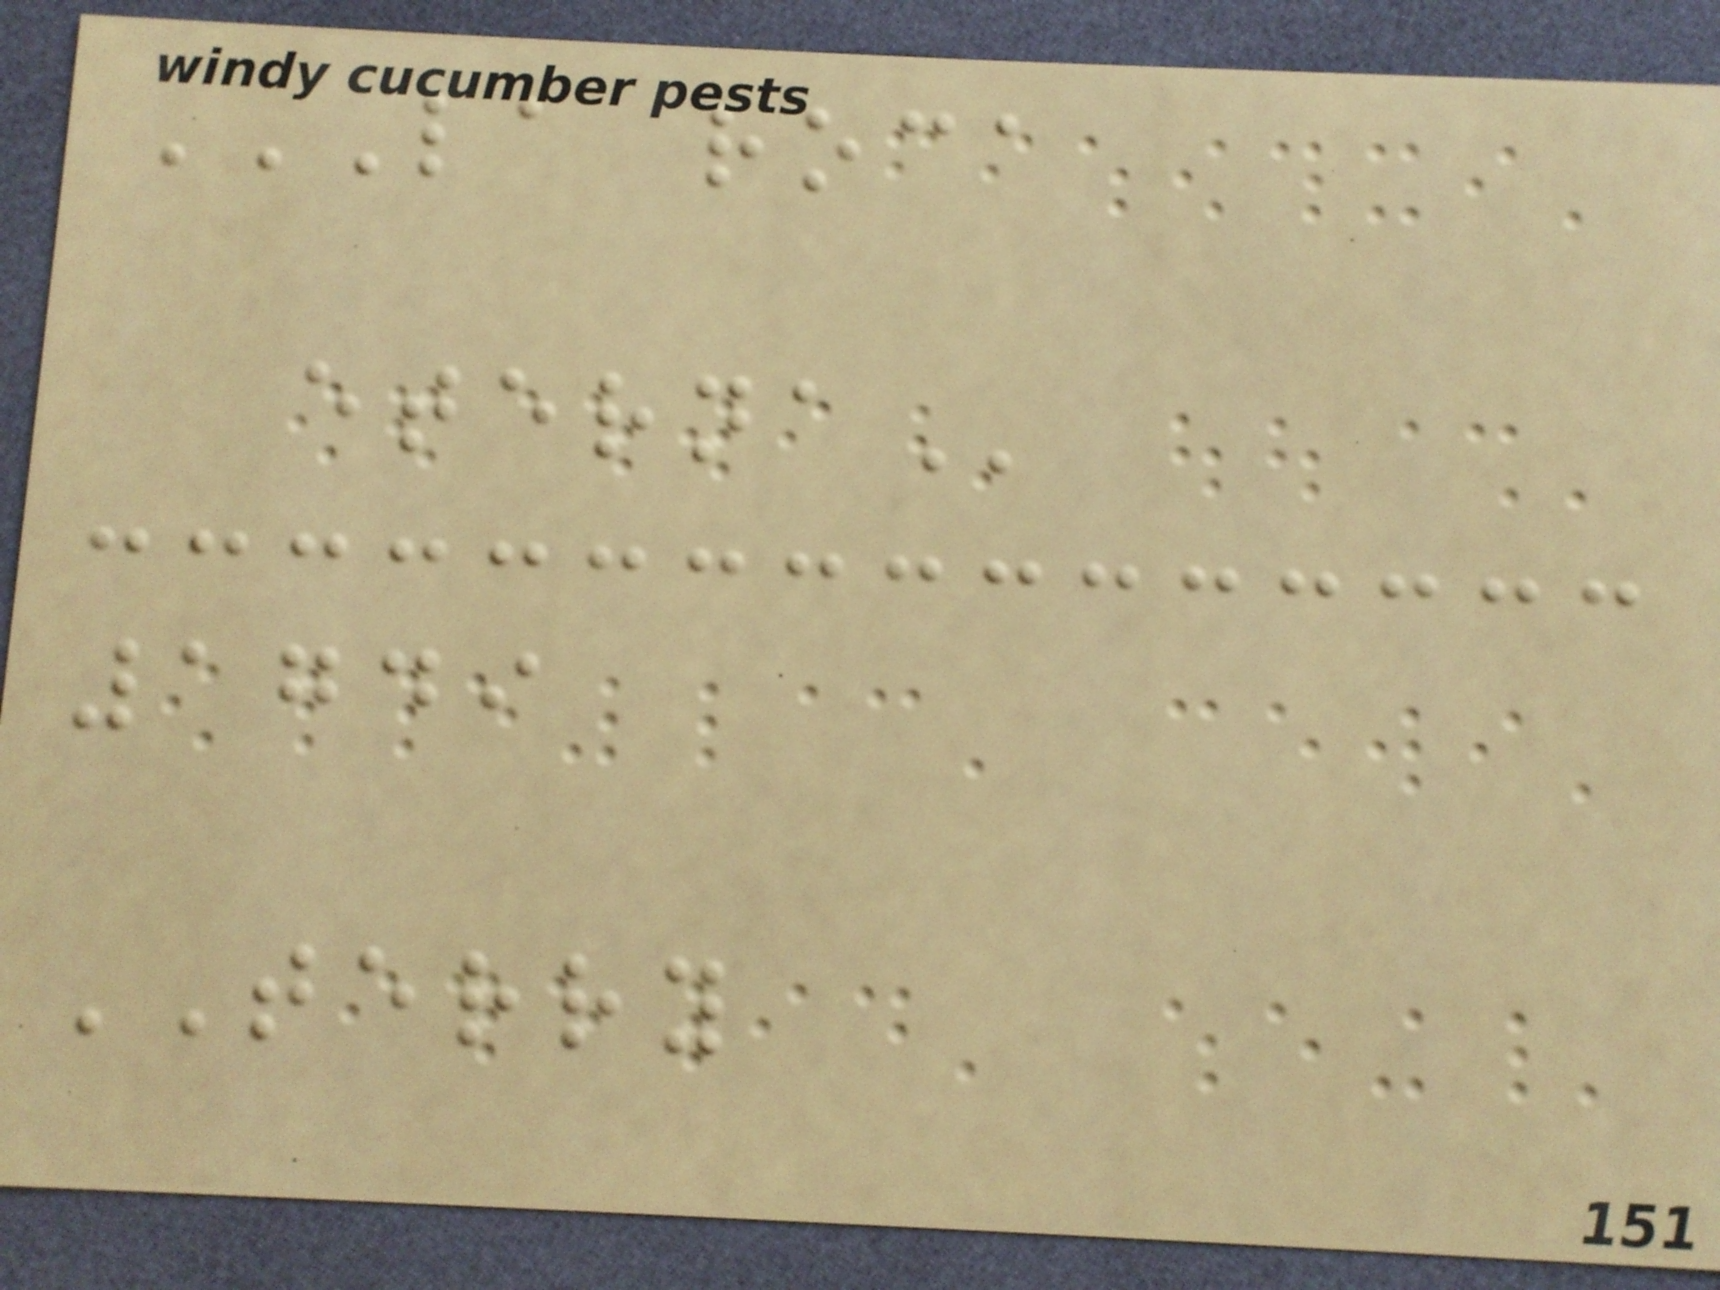LA ROCA
ETERNA
1749
TERRY
